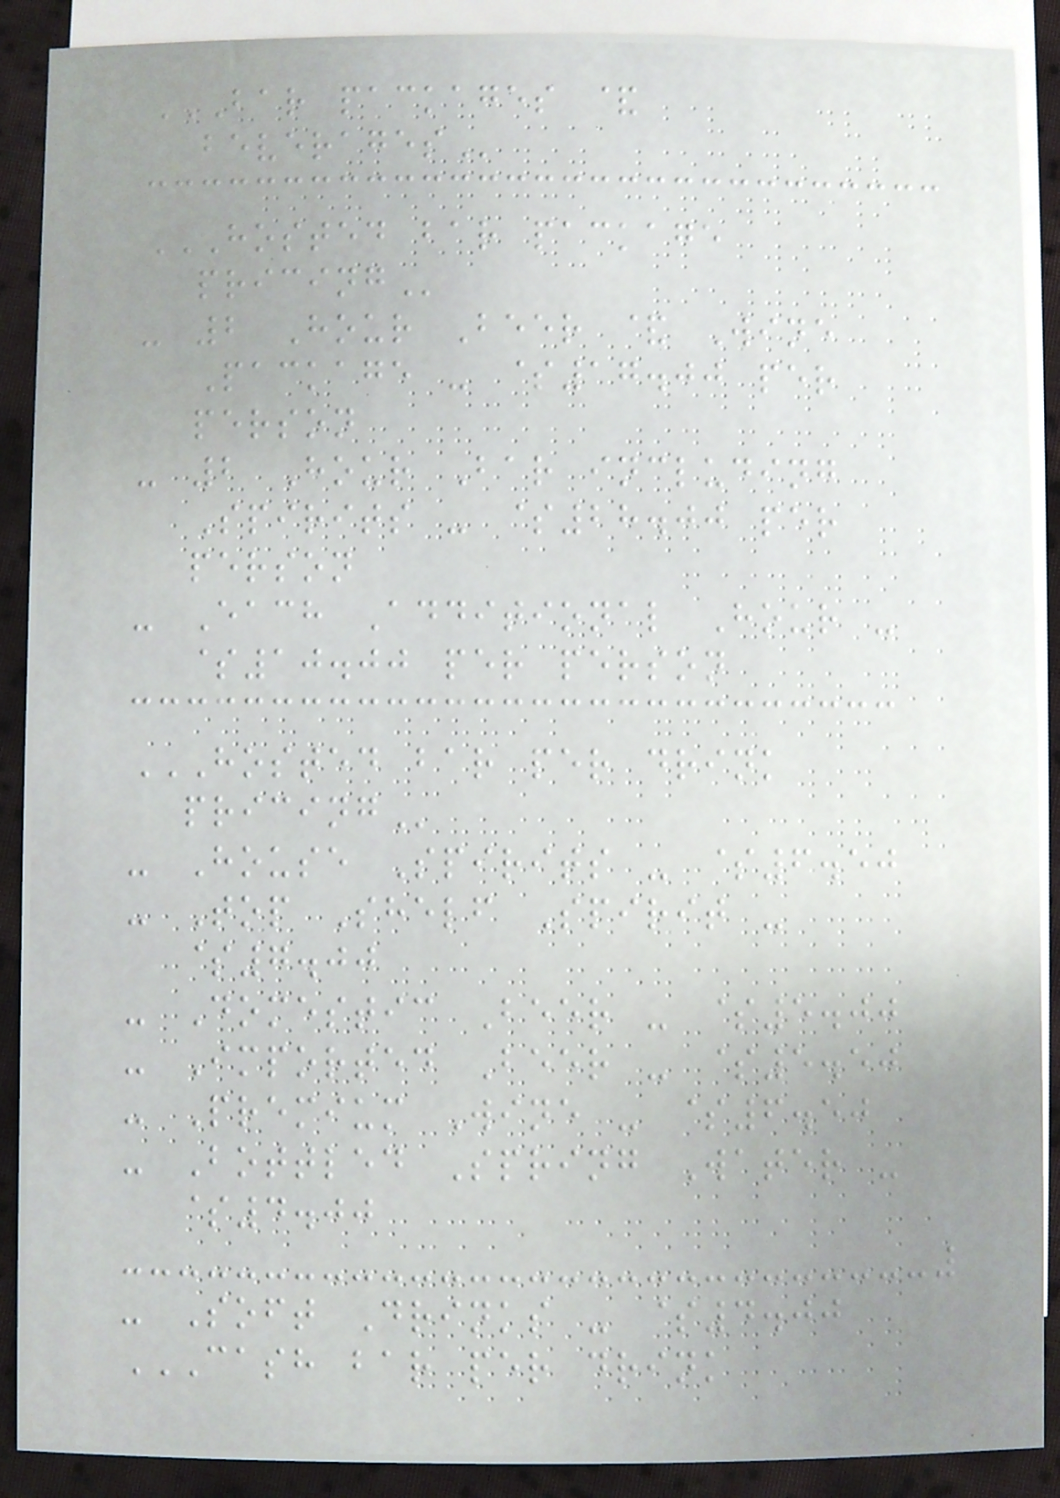BAR PACKAGES &
BEVERAGES
HOSTED BAR PACKAGE
PRICING
- 2 Hour Beer & Wine
Package - $17.00 per
person
- 2 Hour Bar including
Spirits - $28.00 per
person
- Each Additional Hour -
$10.00 per person
HOSTED BAR PER DRINK
PRICING
- House Spirits - $6.50
- Top Shelf Spirit -
$7.00
- Domestic Beer - $5.00
- Imported Beer - $5.50
- Premium Wine - $6.50
- Bottled Spring Water -
$4.00
- Soft Drinks - $4.00
CASH BAR PER DRINK
